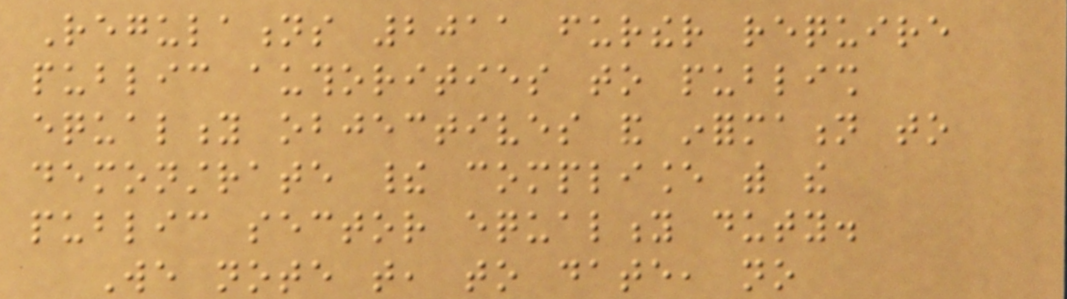Regulations 2011 further require
public authorities to publish
equality objectives and information to
demonstrate their compliance with the
public sector equality duty.
We note that, to date, no
